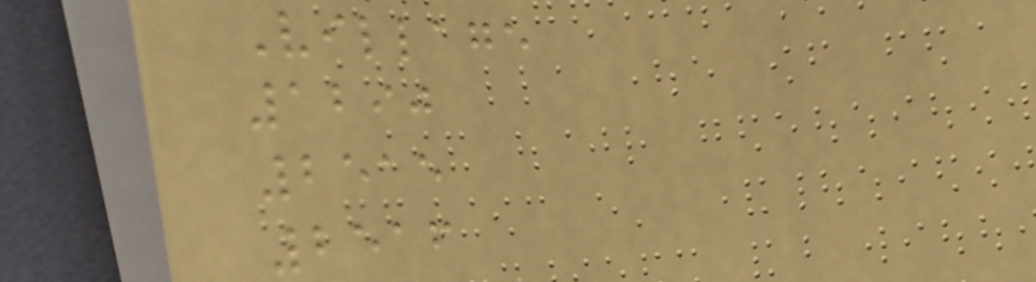Village
1290
2515
2516
